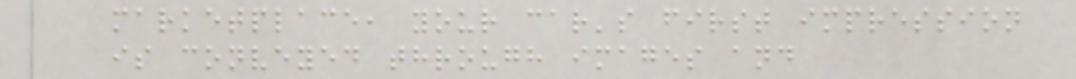marketplace, your car's first impression
is conveyed through images and
